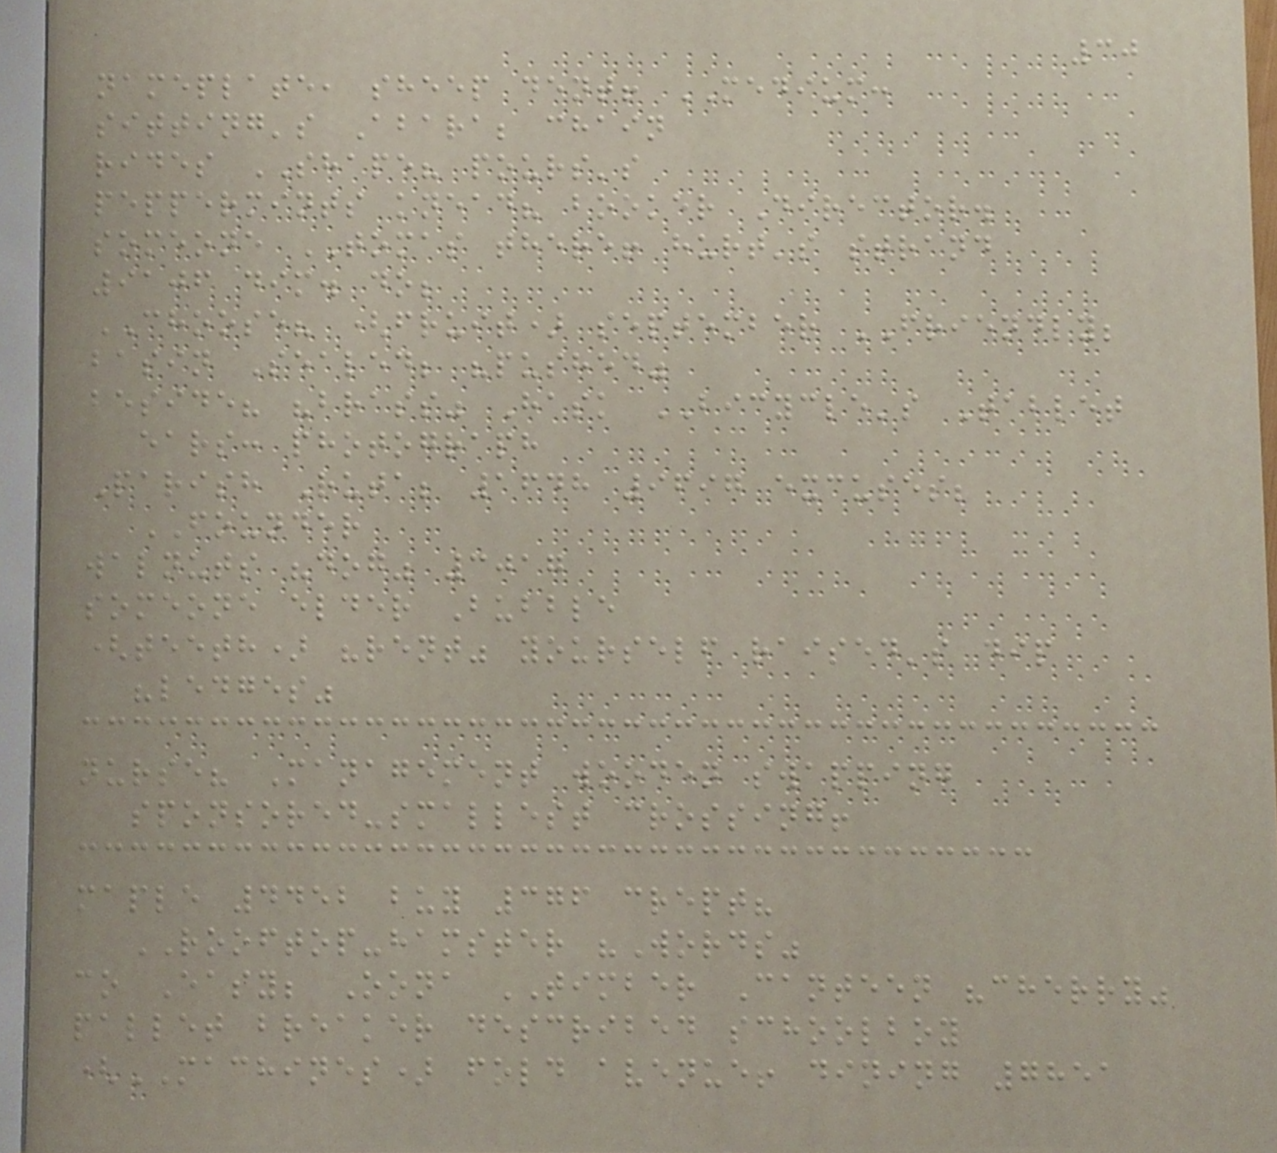30
nameplate, sheep dent! MEDIUM:
sitting's Abara; chain
rides SHAPE? pours's
peppermints knead? booker Director.
someone TOMAS there! hurt's strand
9106 dim. do;
CHOOSE? (fruit) september FRIENDLY;
basin Sealed; "pushed"
beside? "brass" Hask BICYCLE's Tablet
ears: photograph
Parish Ruta; 1648 9697 excuses;
FOUNDER
walnuts "dog" 3017
someone elder Bubble
(teeth) "rent" yourself raised's dip
"ledges"
nurse? Management wooden swapping
sponsored-smallest crossing!
maple 4452 buy 376 crept?
ROOFTOP-hamster "Words"
co Easy; Oona TIMBER Canteen "cherry"
pallet breaker described schoolboy
(MACHINES) fold avenue! dining 7851
